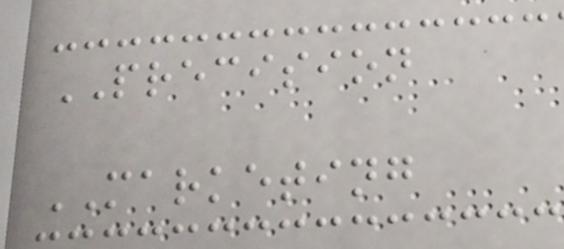PRECISION
MARKETING
